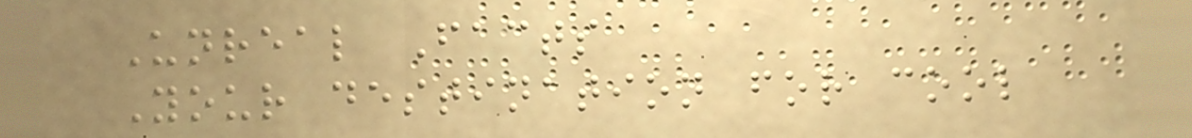Unreal Facts
Your destination for cool
